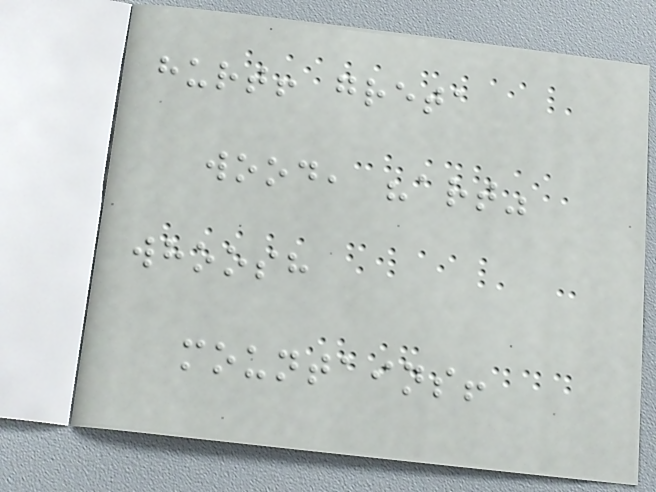hurt! greta
wood, "art"
whoosh
mountains!
